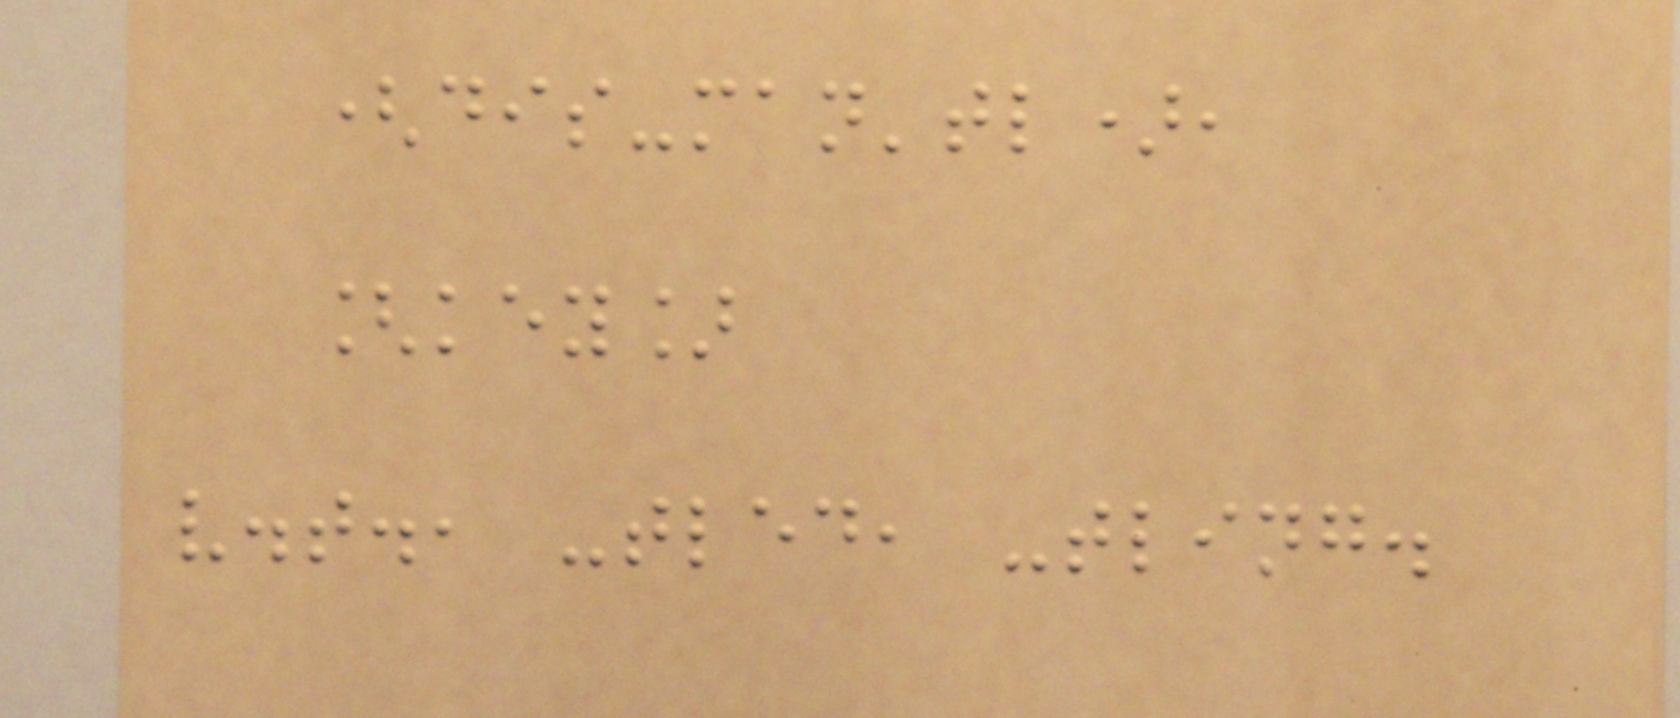(dis-man'tl),
[key]
v.t., -tled, -tling.
